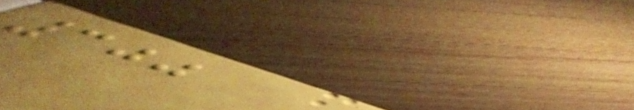300
